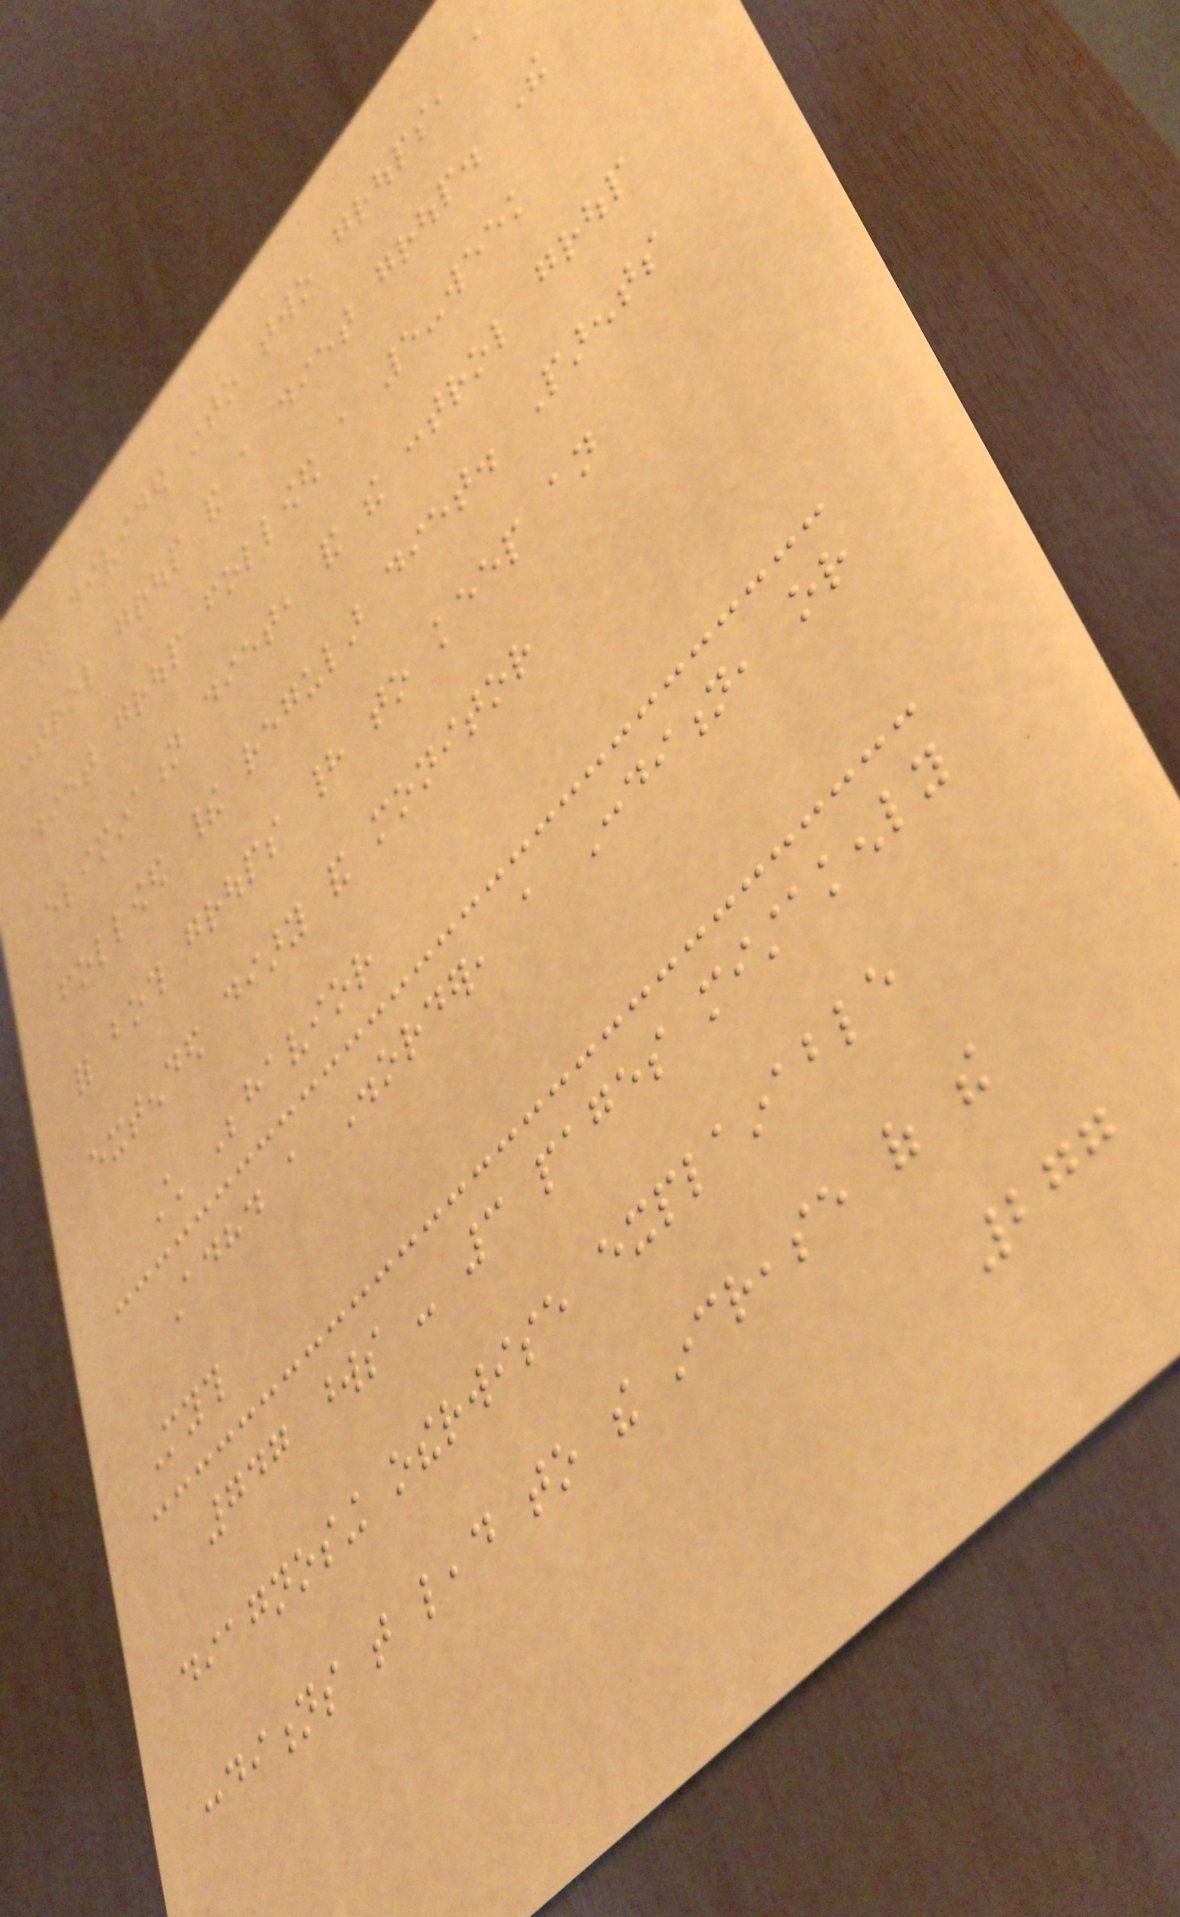were divided into two groups, a
control group and a diet group. The
diet group followed a 5-week
elimination diet, and the control group
followed their regular diet. Parents
for both groups had to keep an
extended diary and monitor
Child Behavior
Adhd a Disorder, a Condition, or
Myth
747 words - 3 pages mistakenly
diagnosing otherwise explainable
conditions that lead to the increase of the
277
